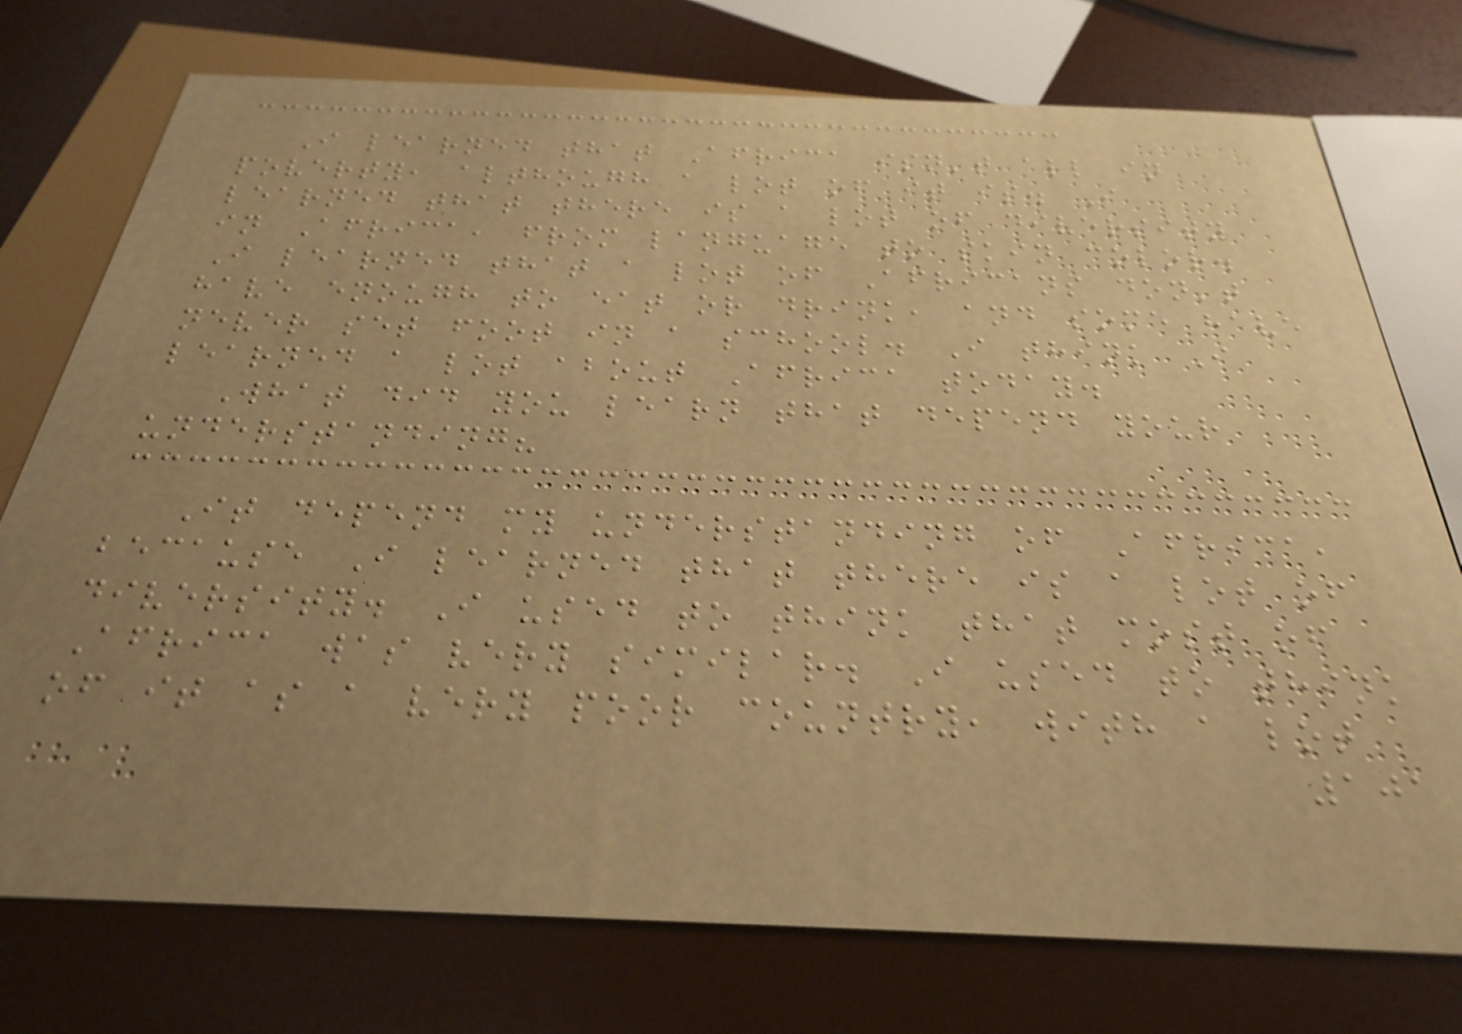I learned that Africa isn't all in
poverty, although a lot of it is. I
learned that there is a lot of diversity
in Africa, from language to skin color.
I learned that a lot of Africans don't
have enough to eat or drink, and some have
never set foot in a school. I think I
learned a lot about Africa today.
What did you learn that depend your
understanding?
It depend my understanding of Africa,
because I learned that there is a lot of
diversity. I used to think that most of
Africa was very similar. I used to think
of it as a very poor country, with a lot
101
